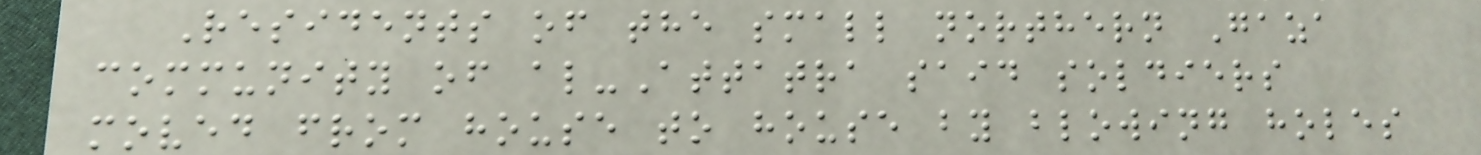Residents of the small northern Gaza
community of al-Attatra said soldiers
moved from house to house by blowing holes
